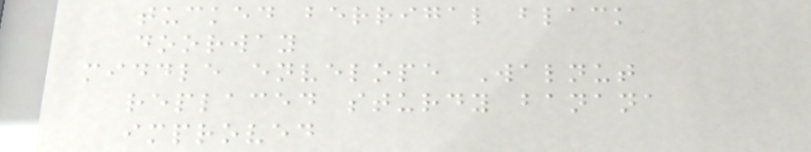tucked berrigal black
doorway
middle envelope Walnut
replaced sturdy banana
improved
